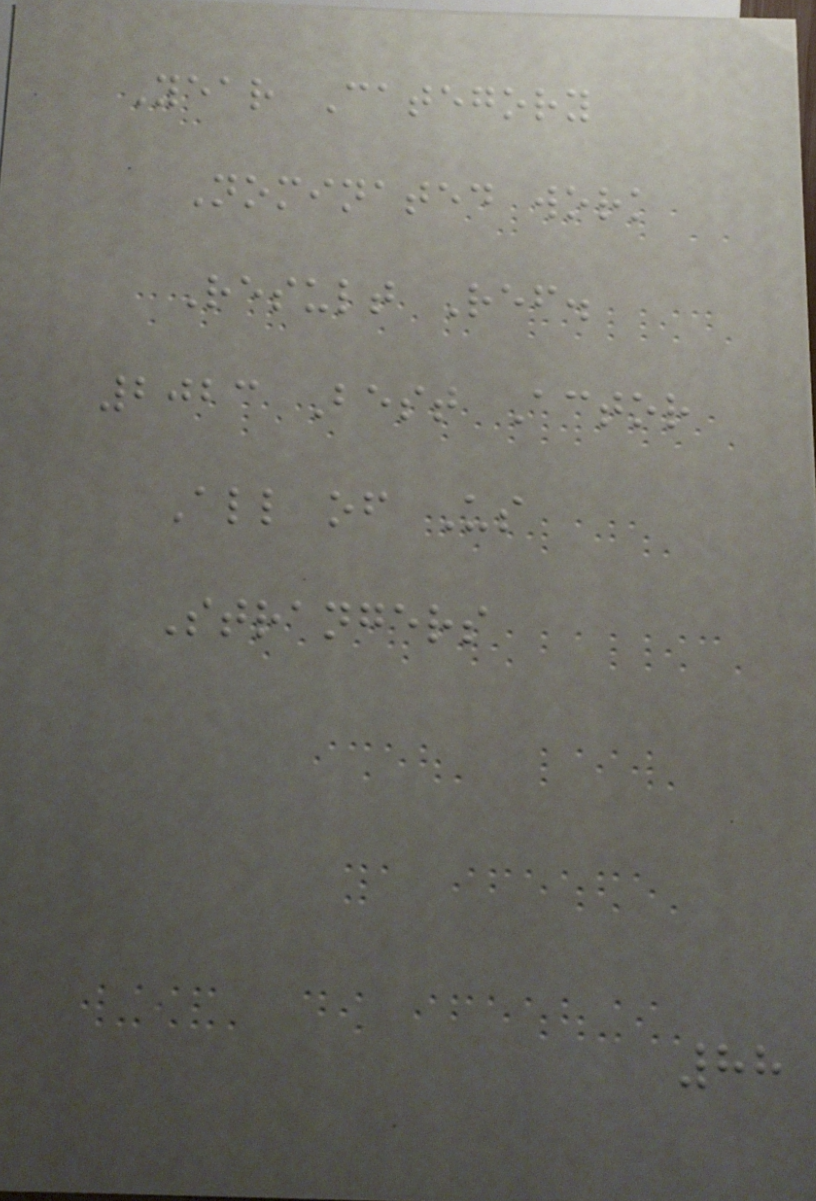Year Category
Nominated work
Result Ref.
2023 Best Actor
All of Us
Strangers
88
